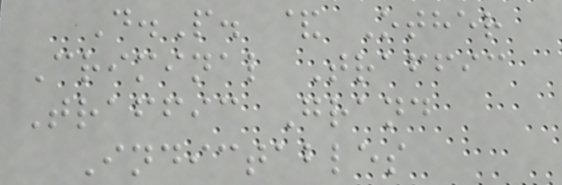D.P. & Other
Criminal Traffic
Traffic Grand
Indictables
